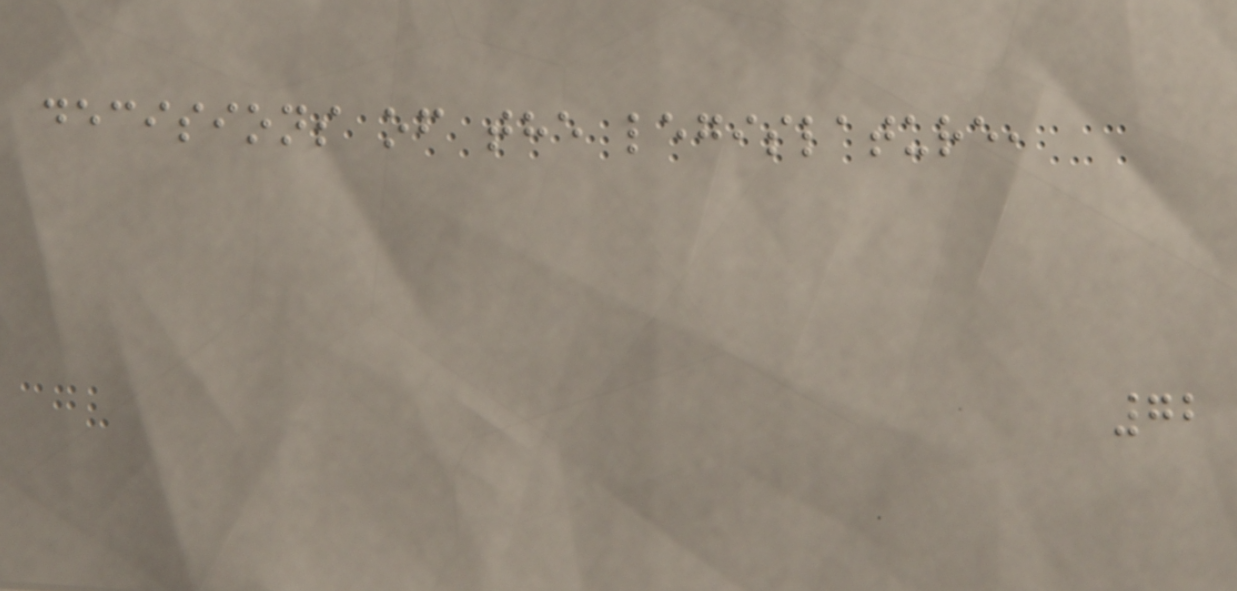decisions of the legislature,
72
